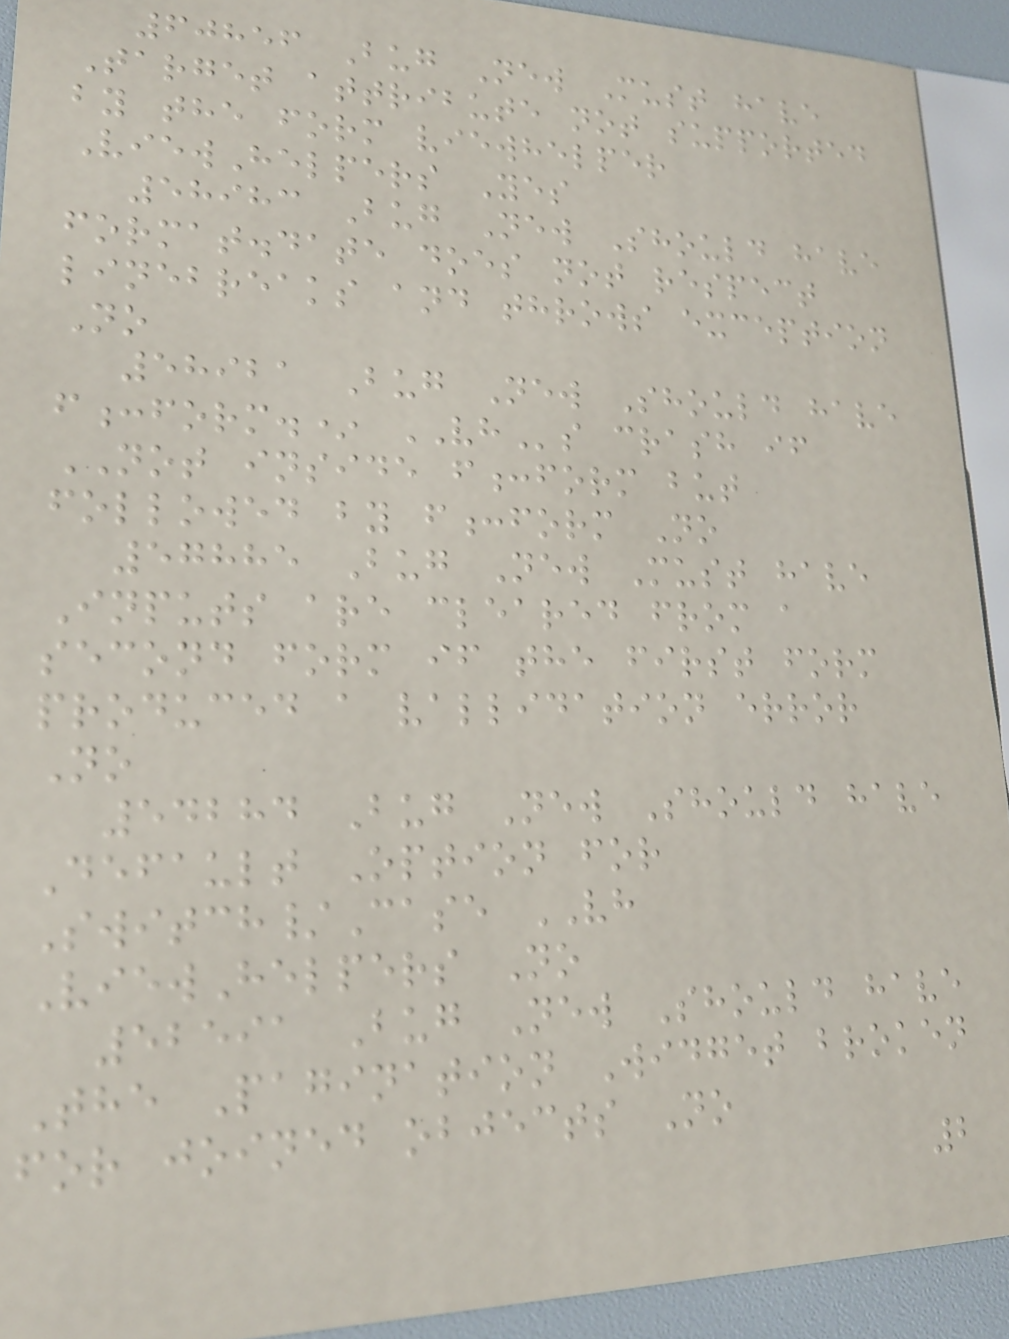60856 Bug New Must have
Target attribute not supported
by the form viewhelper
ViewHelpers Yes
58983 Bug New Should have
format.date does not respect
linebreaks and throws exception
No
58921 Bug New Should have
f:form.* VHs crash if
NOT inside f:form but
followed by f:form No
57885 Bug New Must have
Inputs are cleared from a
second form if the first form
produced a vallidation error
No
54284 Bug New Should have
Default Option for
Switch/Case VH
ViewHelpers No
52591 Bug New Should have
The Pagination Widget broken
for joined objects No
2
